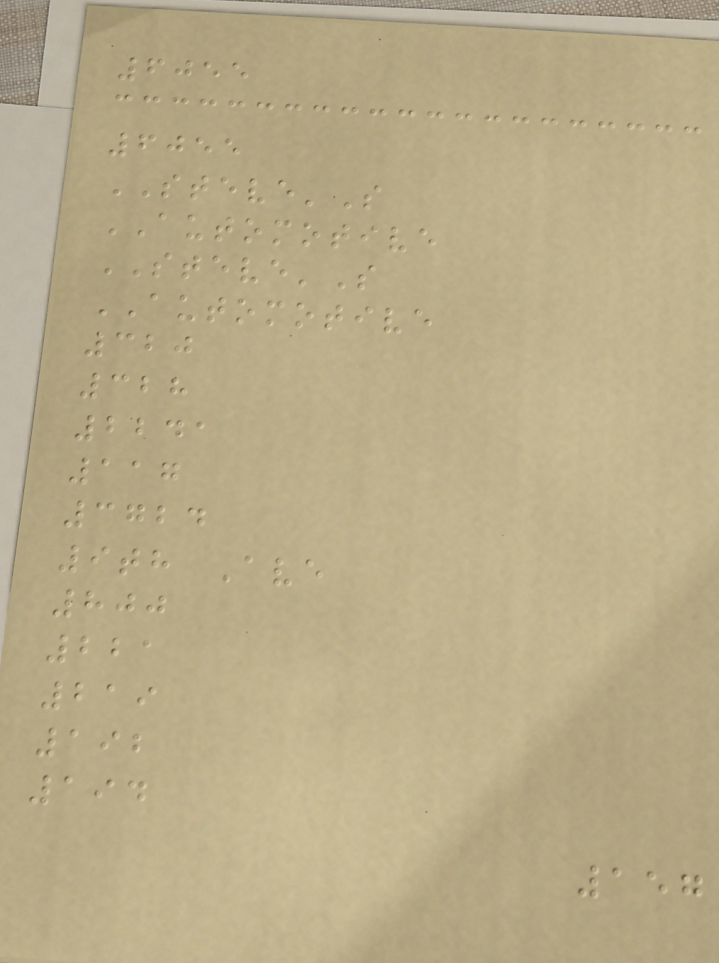6055
6055
STEVE'S
AUTOMOTIVE
STEVE'S
AUTOMOTIVE
320
328
2241
117
3724
9th Ave
800
221
219
192
194
157
